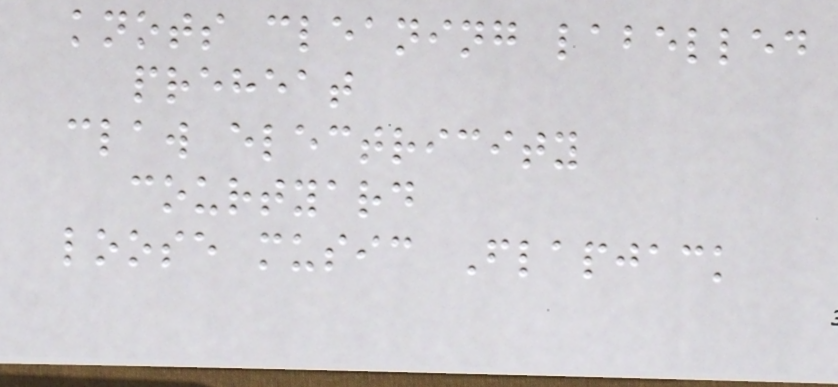knots cleaning labelled
preheat
claw electricity
courtyard
loose music Flapjack
